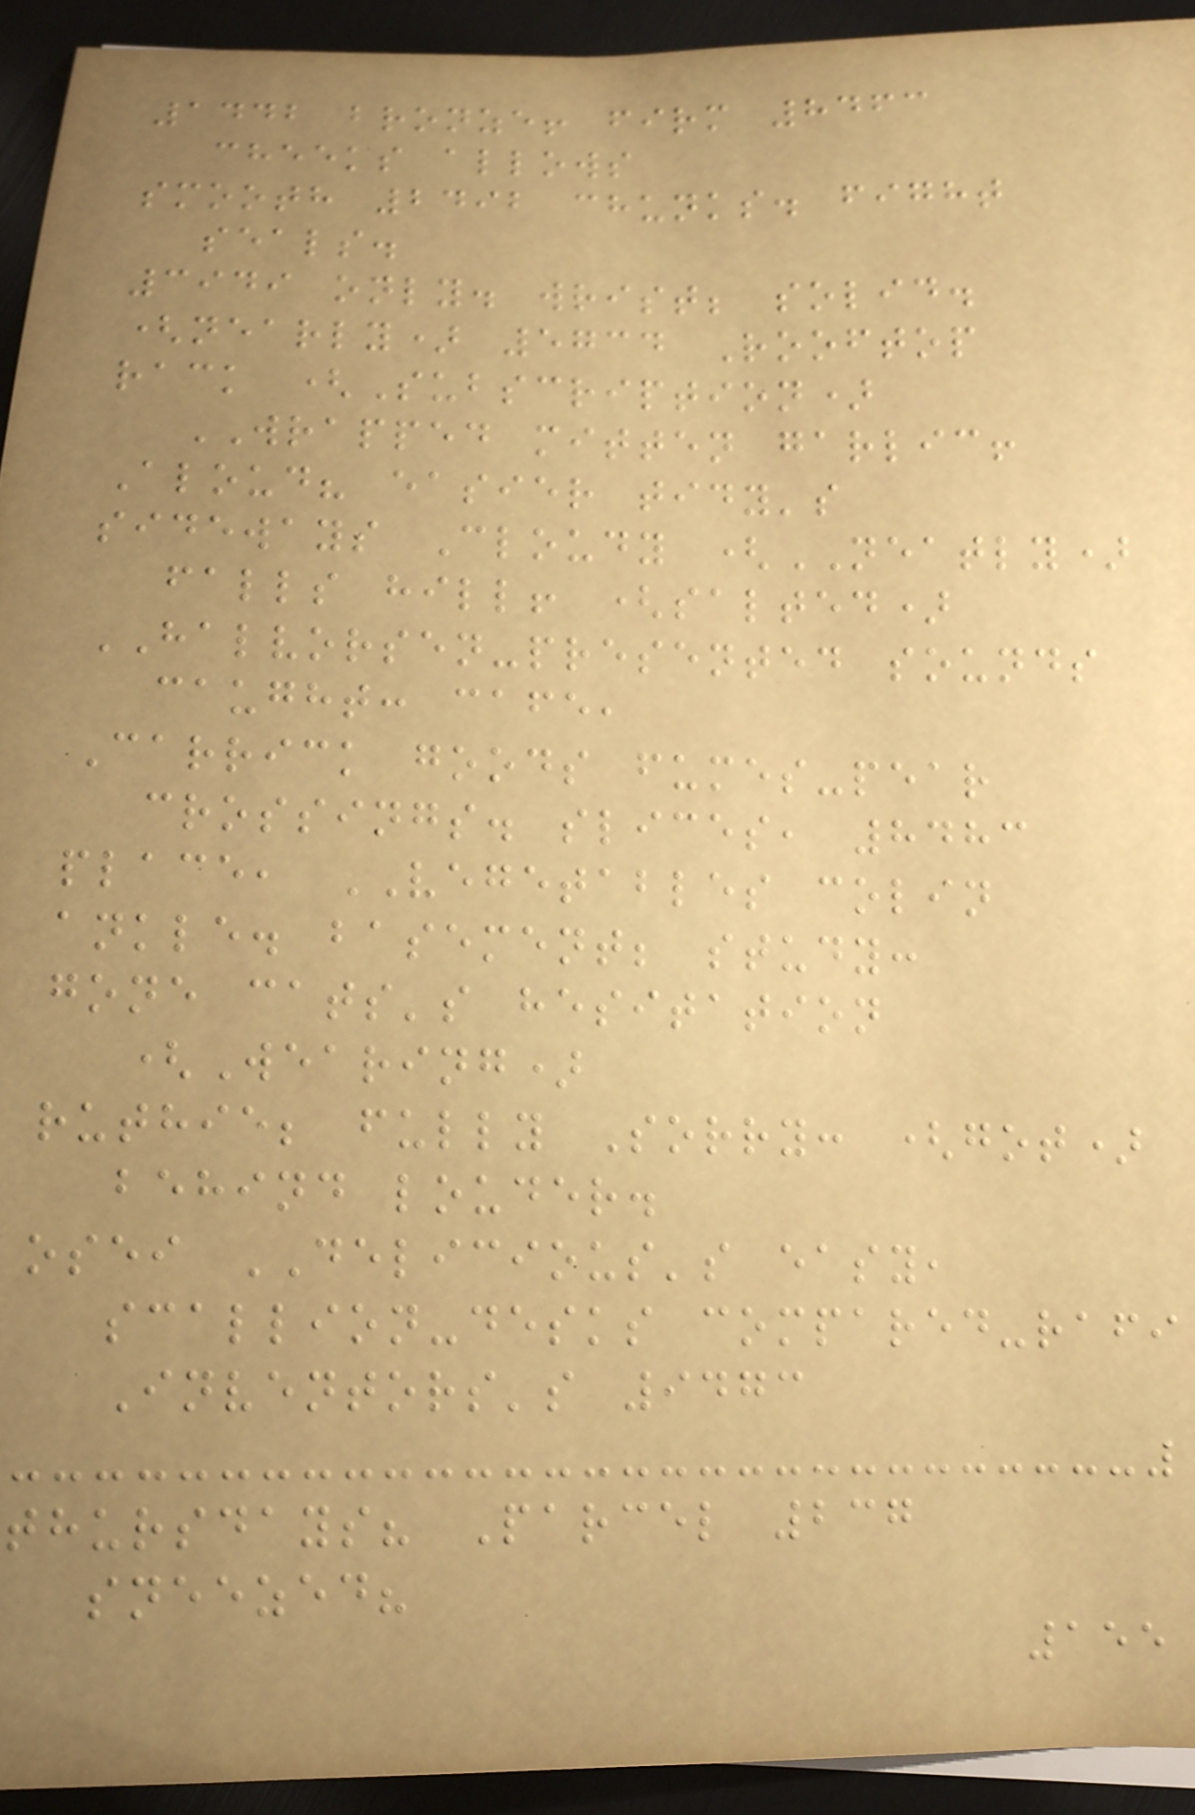1442 bronze! firm 8463
cheeks allows
smooth 2492 chunks. fight
seals.
3949 only. wrist; solid.
(nearly) 5734 Rooftop
rack (Subscription)
WRAPPED mitten garlic!
Aloud? easier tidy's
sideways Cloudy (NEATLY)
falls hill! (salted)
HALVORSEN-presented sounds
caught: cafe,
Carrick goods fumes-pear
crossings. slices, 8483
place, VEGETABLES colin
ankle. basement; study:
gone cats's hesitation
(Wearing)
ruthie; fully Sorry: (got)
behind louder.
osei DELICIOUS's easy,
scallion-desks compared-rafi
Inventors's 9473
thursdays? Parcel 237
sneezed?
155
